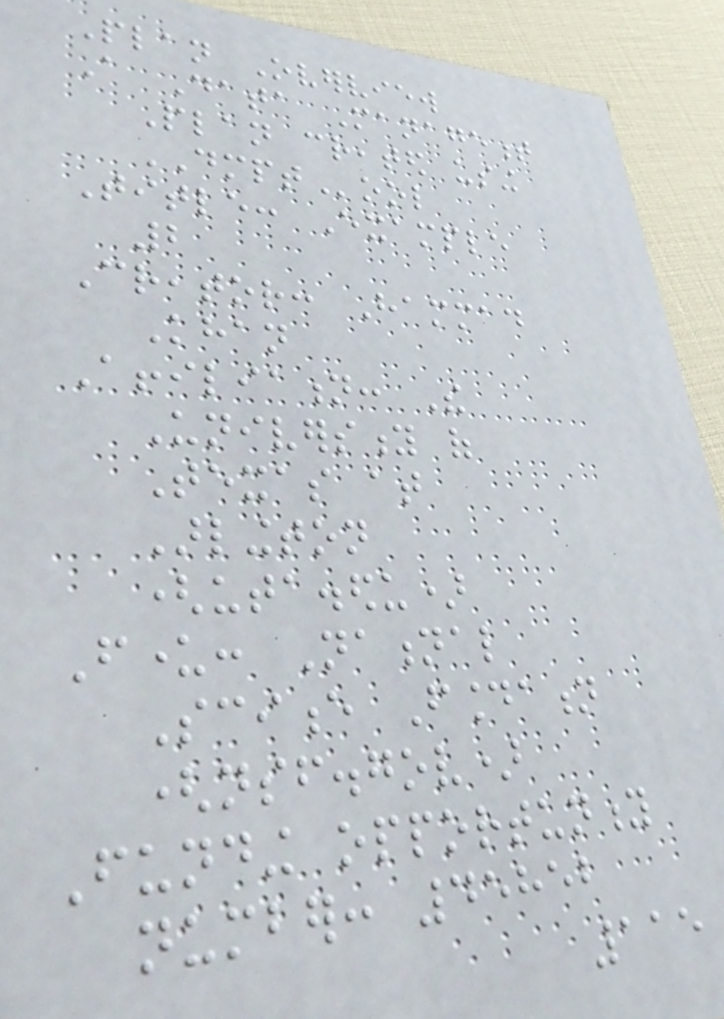Plan Overview
A Data Management
Plan created using
DMPTool
Title: Example
2
Creator: Hammad
Khan
Affiliation: The
University of
Texas at
Arlington
(uta.edu)
Funder: National
Science Foundation
(nsf.gov)
Funding opportunity
number: 45852
115
